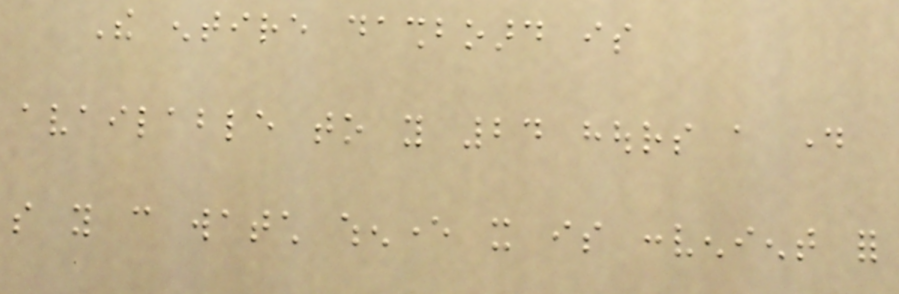The entire dashboard is
available to you 24 hours a day
so you can watch whenever it is convenient for
